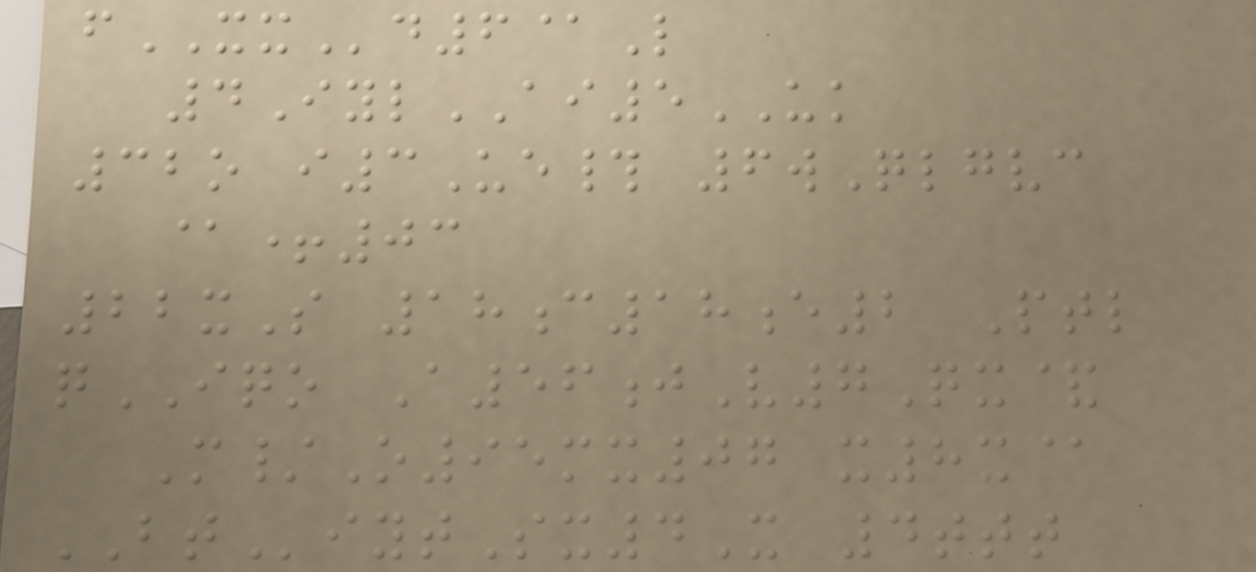fXXd6@L
4IylAI5UK
32o i3Ue# 6wQlgvc
@+03
22xS 18c18e2 Ptl
qIQO A56jV7Qx&
M/O95mx07 x8x@
BTiytSx4X 4ttt
